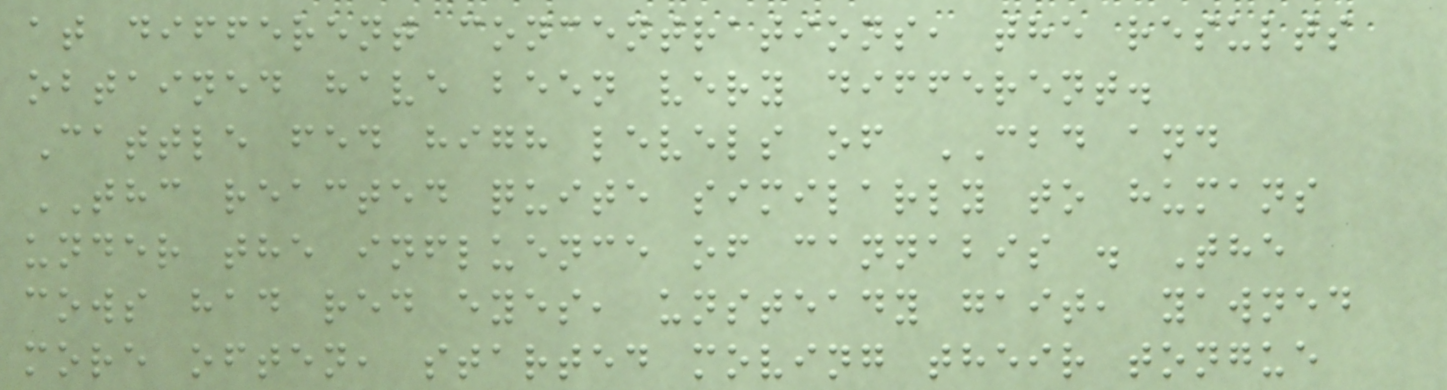at different concentrations, the results
obtained have been very different.
Cattle fed high levels of CBD and
THC reacted quite similarly to humans
under the influence of cannabis . The
cows had red eyes, unsteady gait, yawned
more often, started moving their tongue
